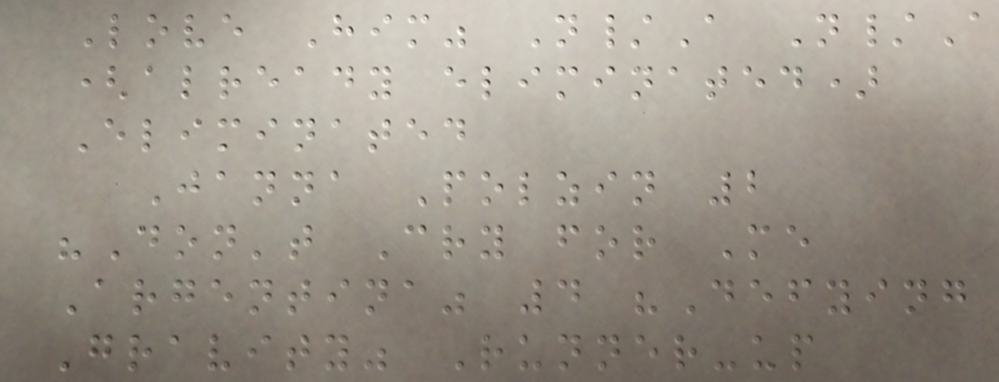Love Him" N/A N/A
(already eliminated)
Eliminated
Janna Polzin 2
"Don't Cry for Me
Argentina" 4 "Defying
Gravity" Runner-up
